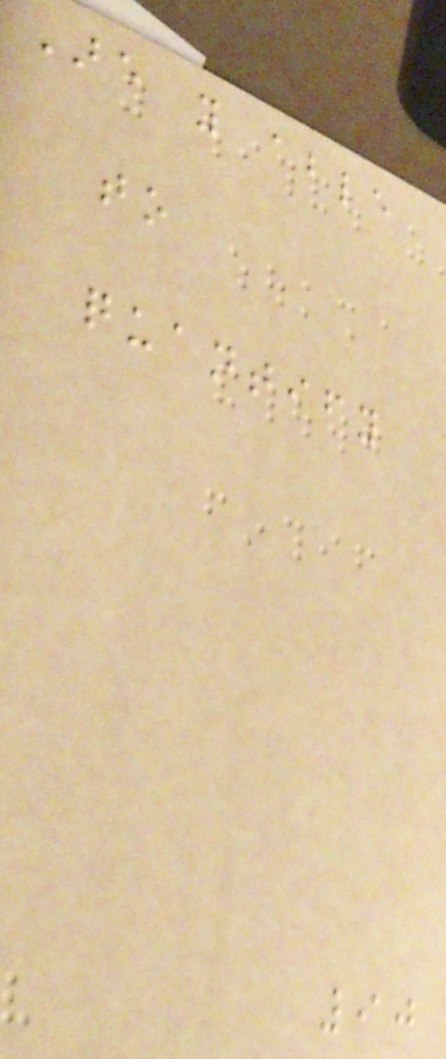Are you able
to
quantify
90
